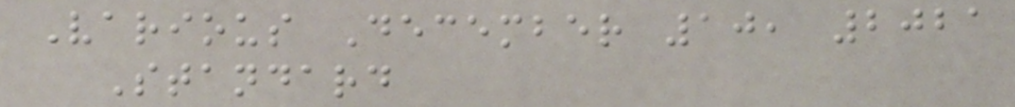Various December 10, 2021
Standard
